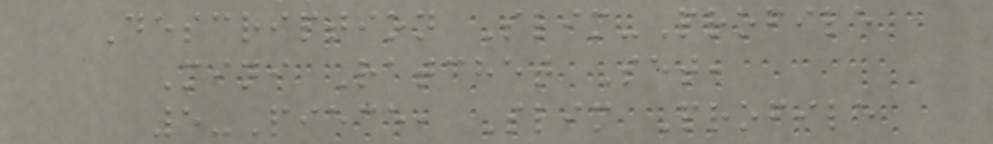Description Slim-Profile
Mini Ratchet Set,
5-Piece, Slim Profile
